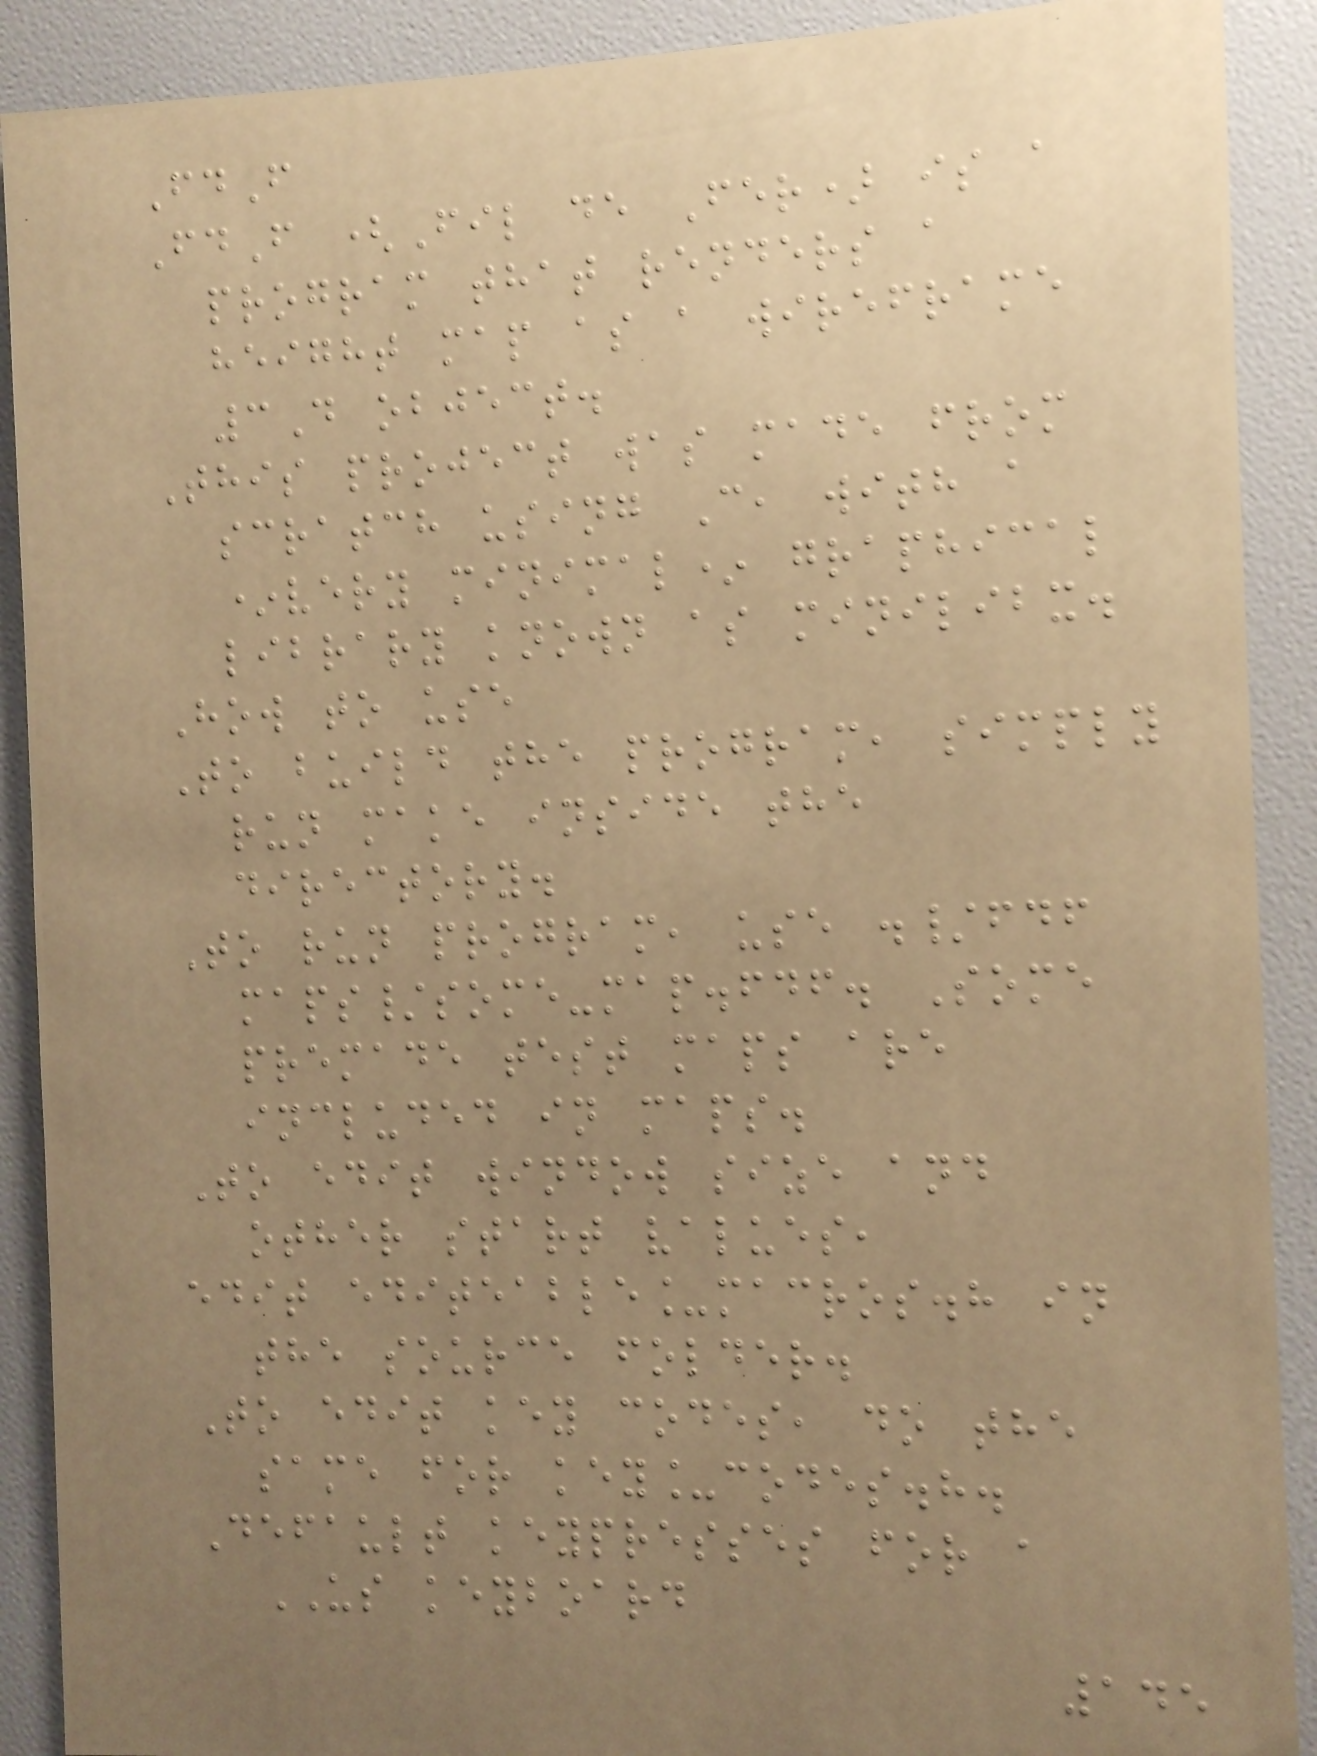FdF
FdF (Fil de Fer) is a
program that renders a
height map as a wireframe
3D object.
This project was made from
scratch using C, with a
*very minimal* graphical
library known as minilibx.
How to use
To build the program, simply
run make inside the
directory.
To run program, use ./fdf
maps/some-map.fdf. Some
premade test maps are
included in maps.
To edit window size and
other start values,
edit editeable_macros.h in
the source folder.
To edit key codes, do the
same for key_codes.h.
Default keypresses for a
US keyboard
145
